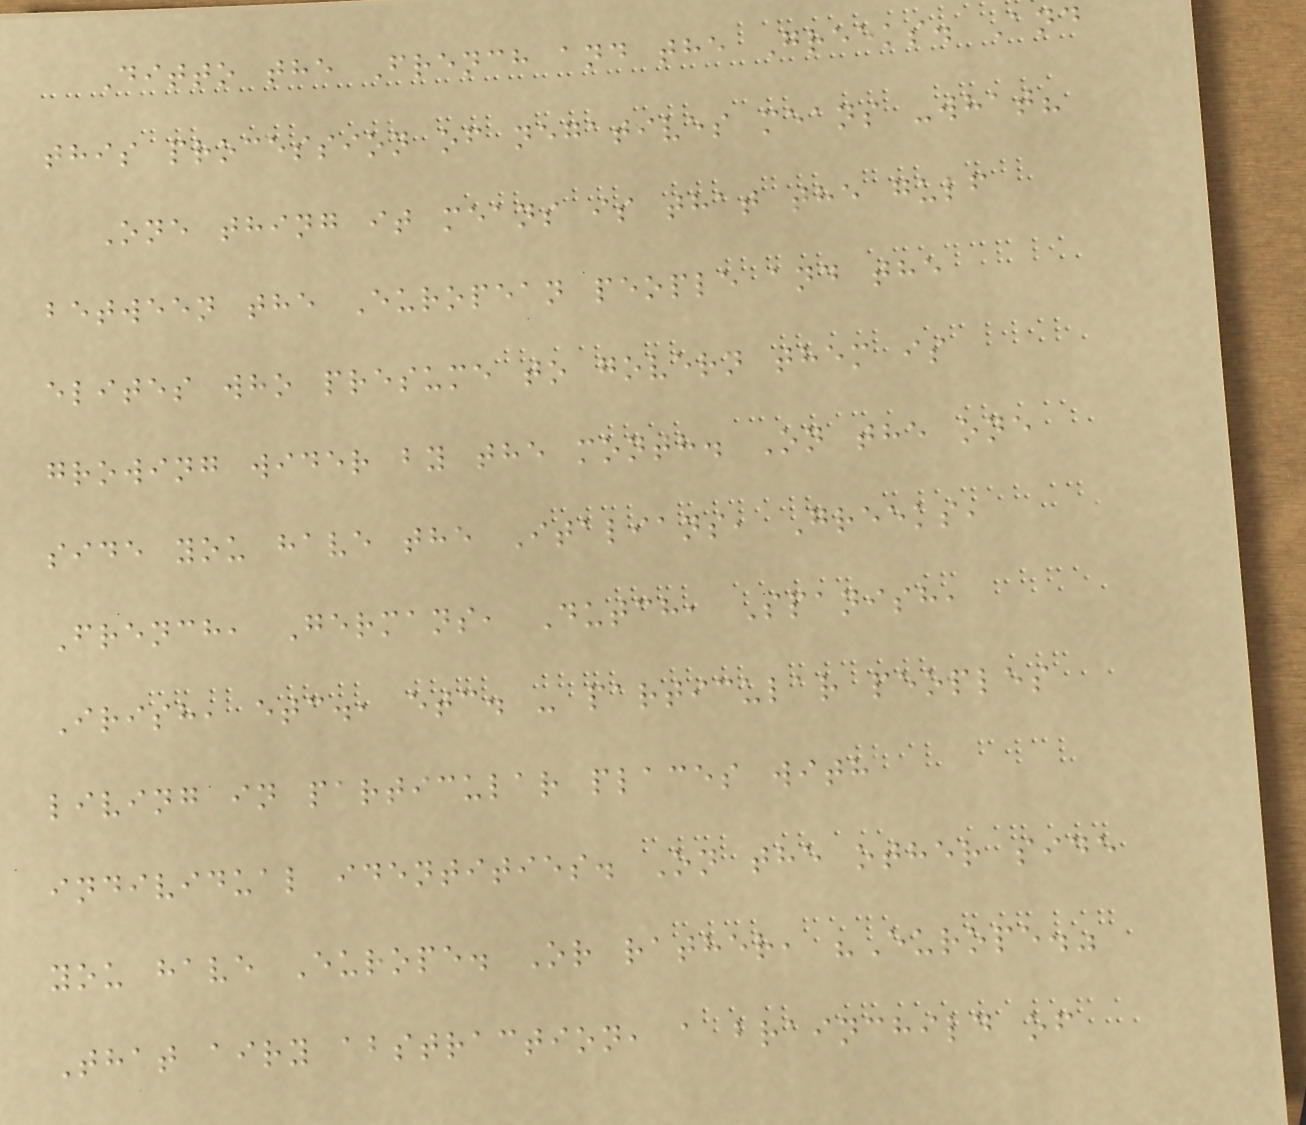Ditto the French and the Greeks. And
this procession of negatives means -what?
One thing it means is that the gulf
between the European people and the
elites who presume to govern them is
growing wider by the month. On the one
side you have the Italians, Greeks,
French, Germans, Dutch, Spanish,
Irish, etc., etc. - particular peoples
living in particular places with
individual identities. On the other side
you have Europe. Or rather, "Europe."
That airy abstraction, a brainchild of
